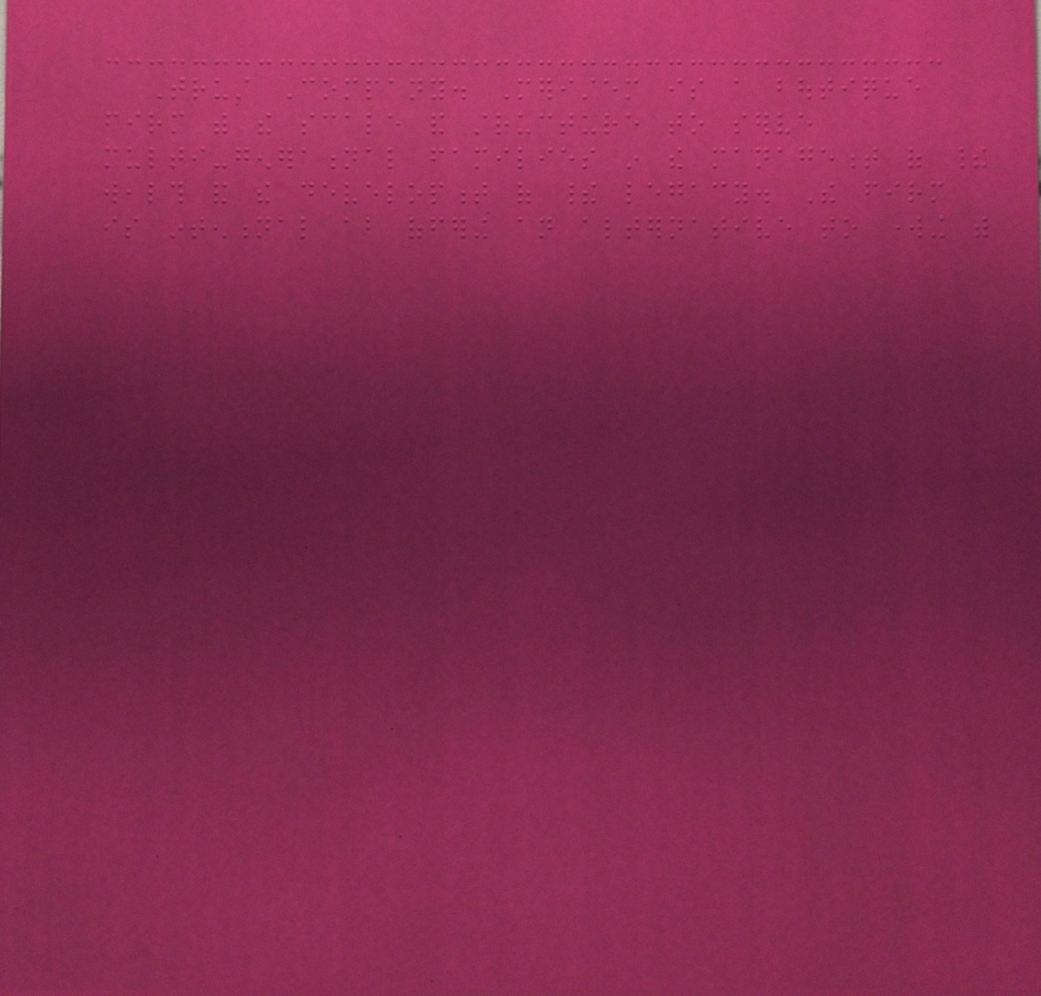Trust Company. Meristem is a boutique
firm with the scale and structure to serve
multi-generational families in the management of their
wealth and the development of their legacy. The firm
is intentional about offering an alternative to working with
